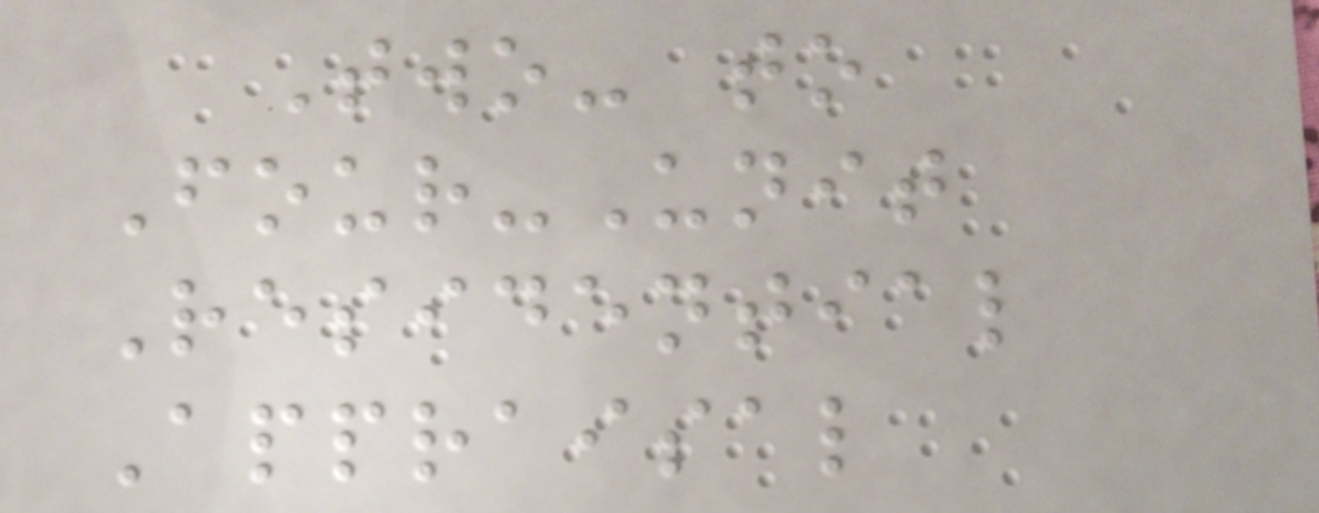Two- to
Four-Unit
Residential
Appraisal
